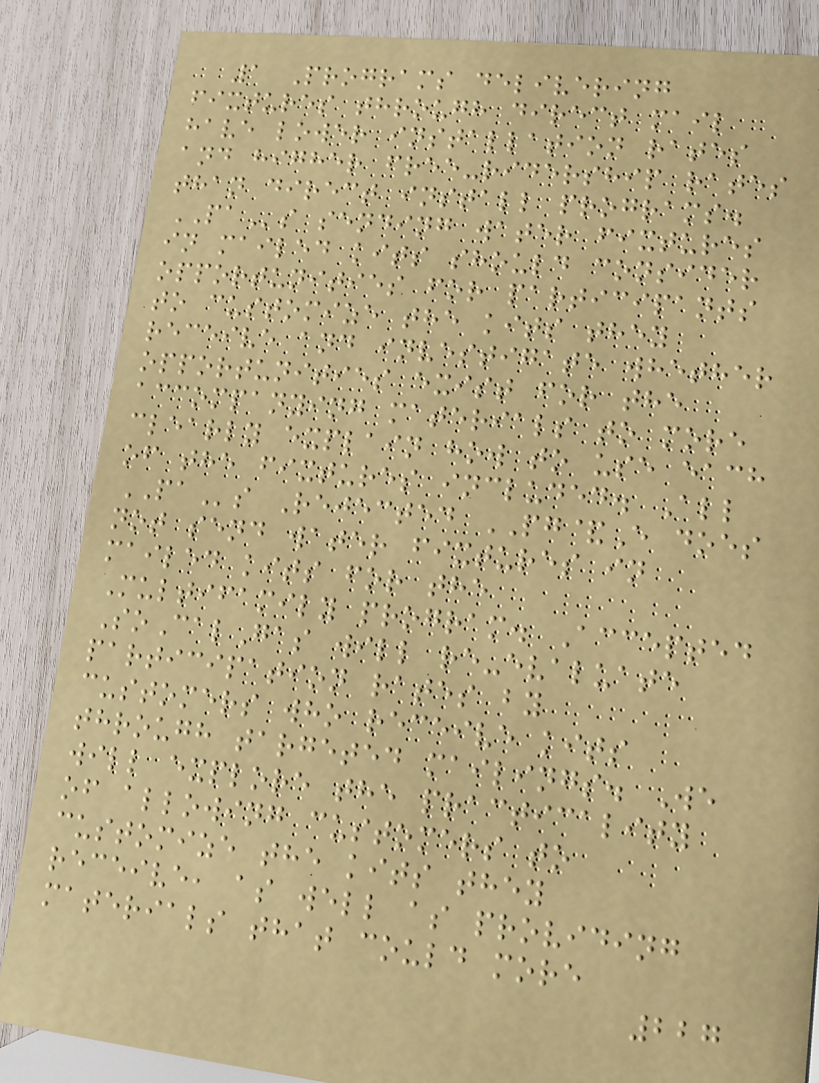1 Programs delivering
fixtures through direct mail
have lower installation rates
and higher free-ridership rates
than direct install programs.
PAs sending water fixtures
in mailed kits should consider
opportunities for participants
to customize the kits they
receive and investigate whether
opportunities exist for the
accompanying materials to more
clearly explain how to use each
of the fixtures included. All
PAs Rejected PG&E does
not send water fixtures in
mailed kits for the
Multifamily program. Accepted
SoCalGas will re-evaluate
participation rates by
customers who receive kits
through targeted mailings. We
will explore the practicality
of allowing customers to
customize the kits they
receive, as well as providing
materials that could more
227
